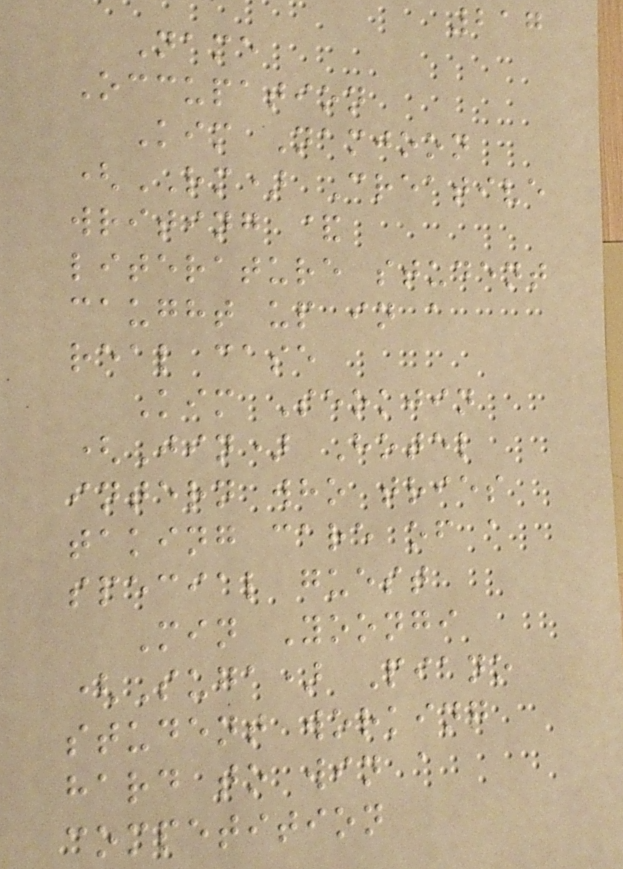217
Name
Occupation
Kim Namjoon
(RM) Creative
writing &
literature student
caught up in a
real case
Kim Seokjin
(Jin) Hotel
intern who tries
taking care of a
special guest
Min Yoongi
(Suga) Piano
student working
hard to win a
competition
